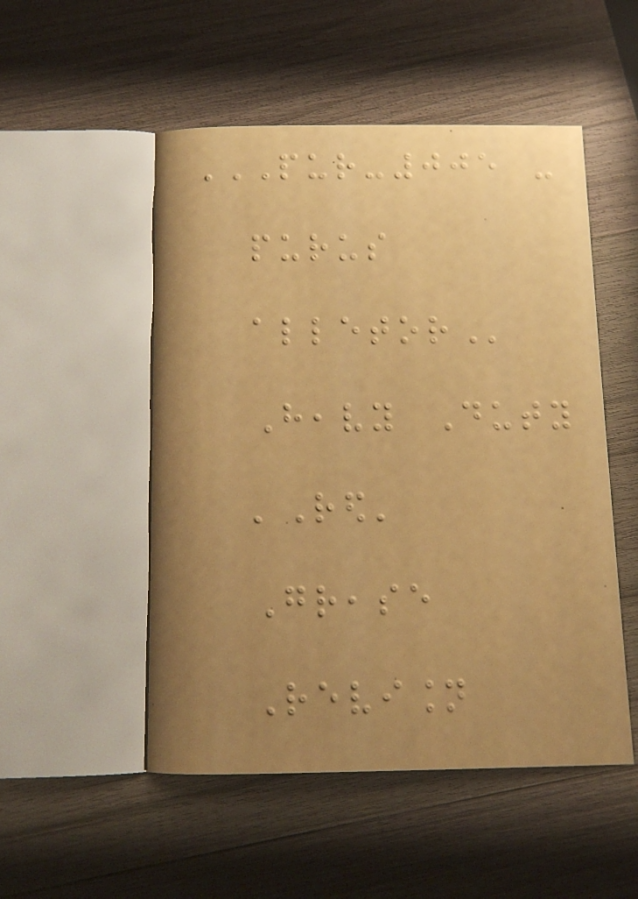PUR-005 -
PURUS
ALLETOR
Heavy Duty
'Red'
Grease
Revision
